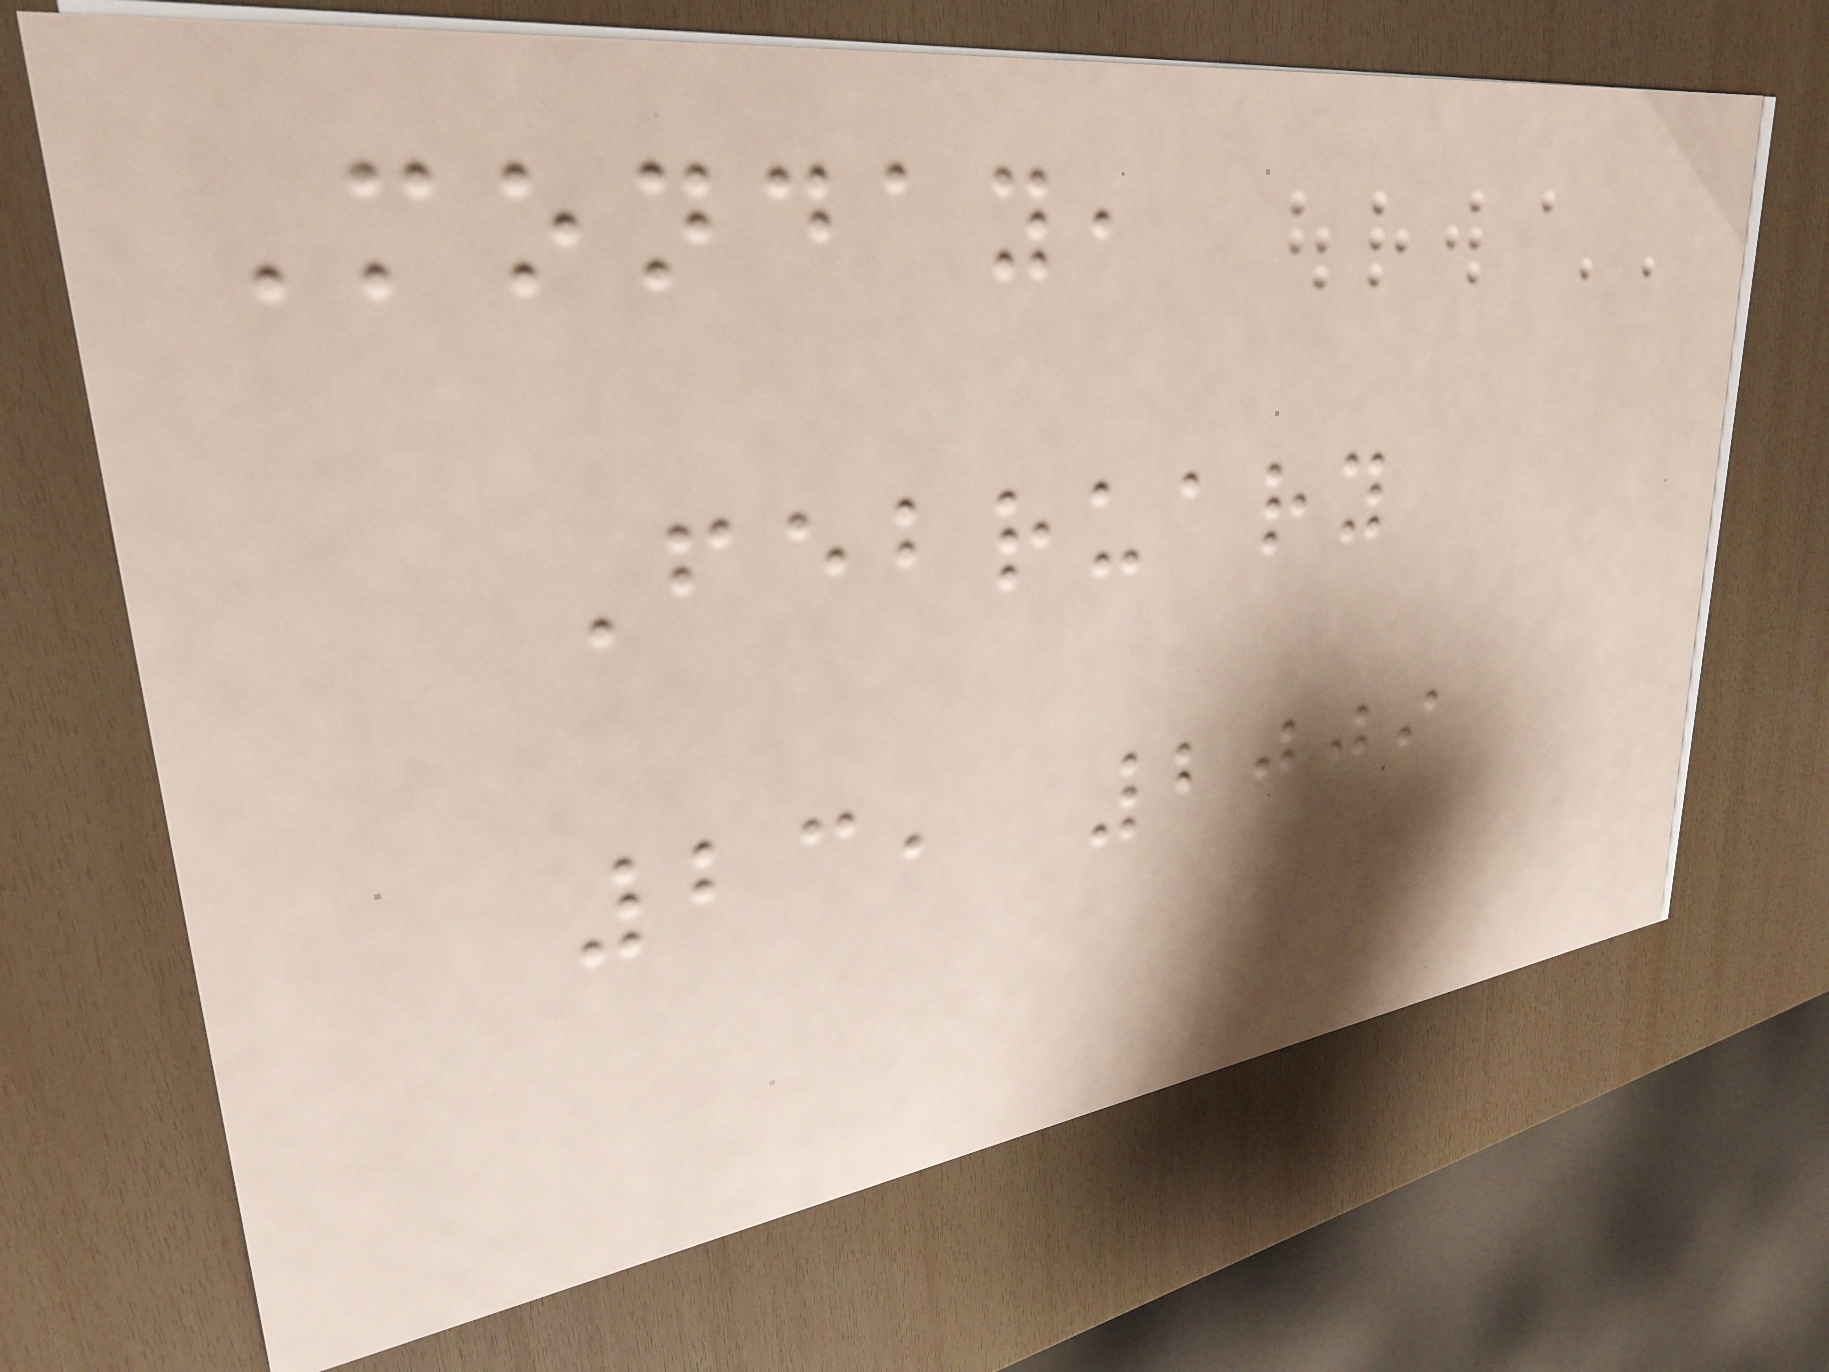Monday,
February
23, 2009
